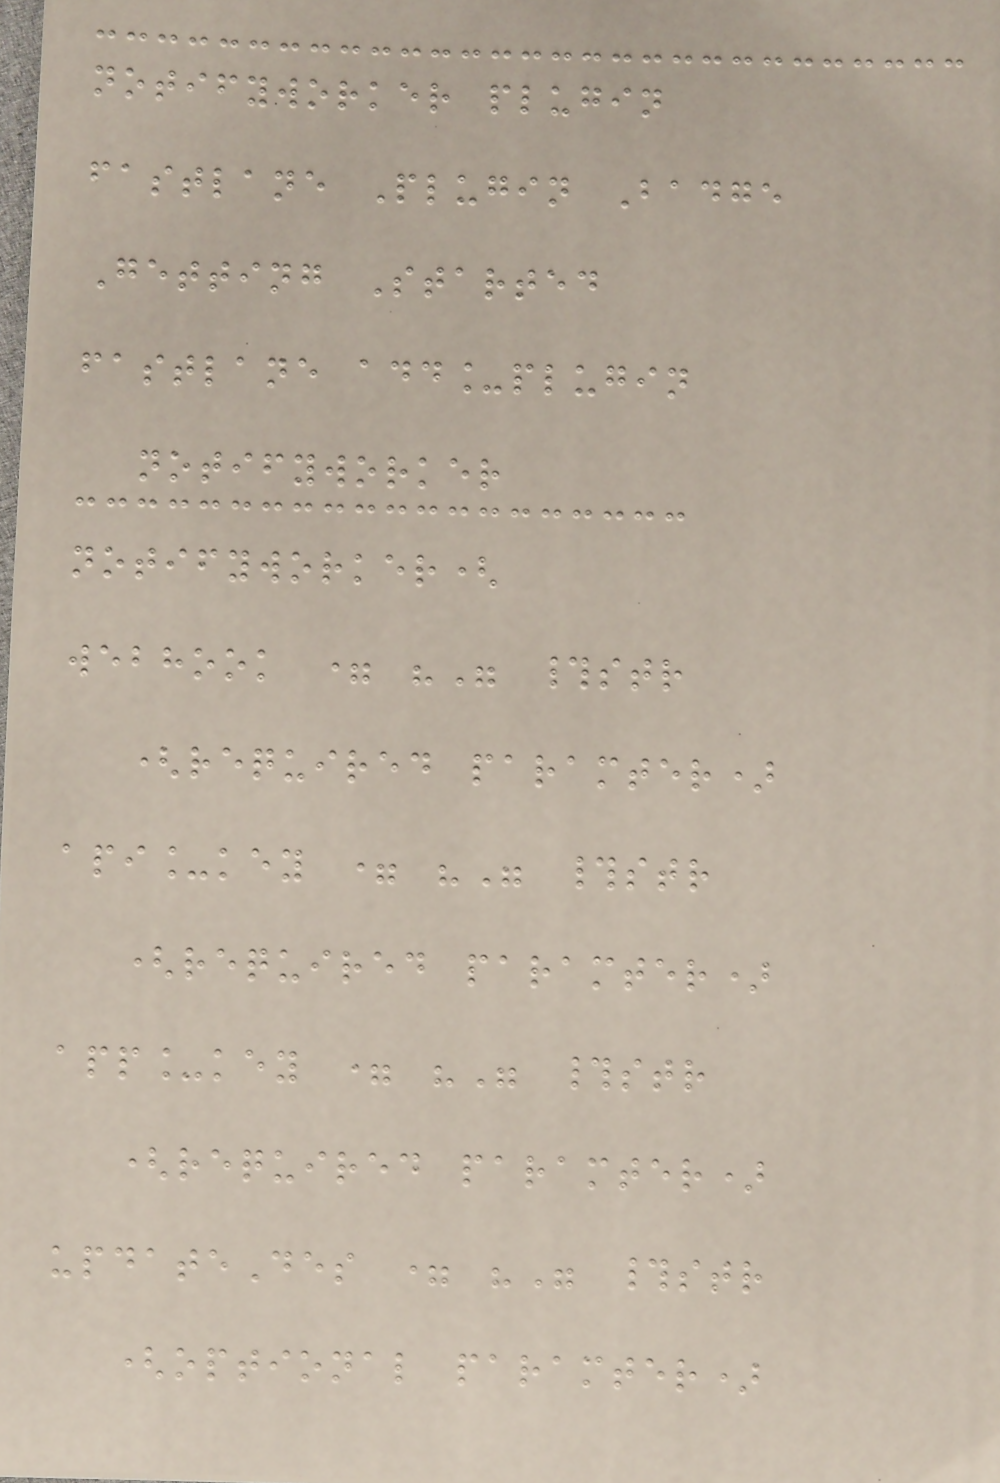notifyworker plugin
fastlane Plugin Badge
Getting Started
fastlane add_plugin
notifyworker
notifyworker(
webhook = "" #str
(required paramter)
api_key = "" #str
(required paramter)
app_key = "" #str
(required paramter)
updateDes = "" #str
(optional paramter)
